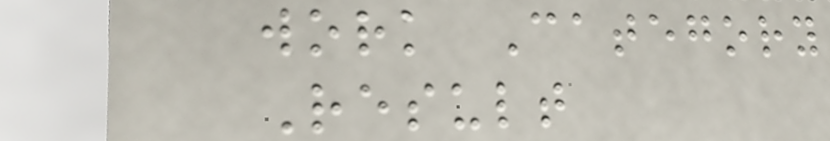work Category
Result
